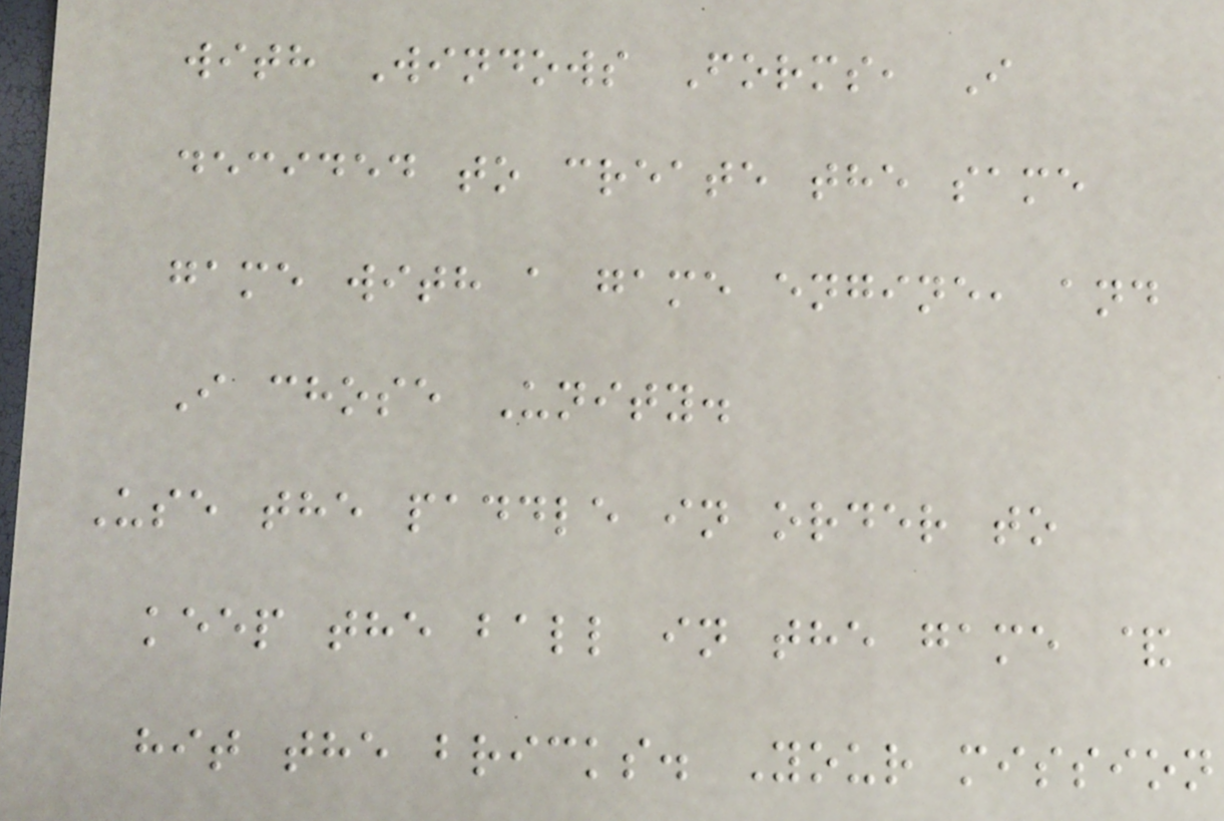with Windows Forms, I
decided to create the same
game with a game engine, and
I chose Unity.
Use the paddle in order to
keep the ball in the game &
hit the bricks. Your mission
